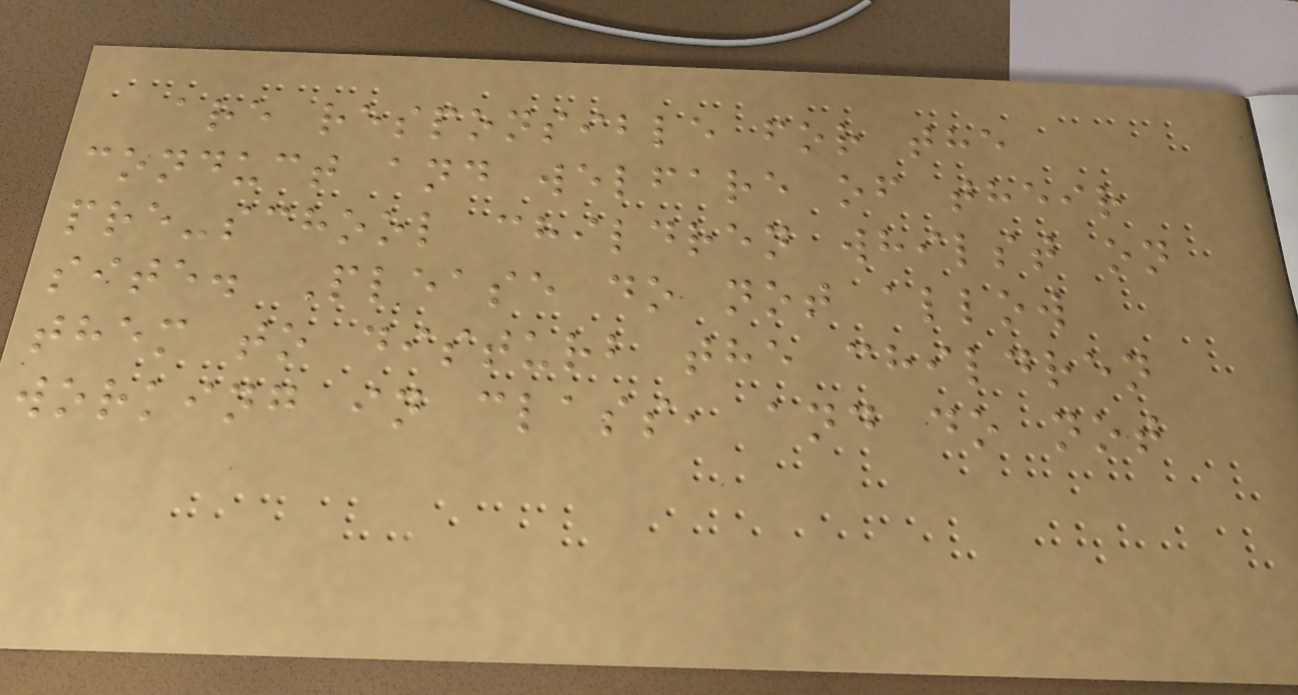are responsible for the
conduct and welfare of their
pre-school children whilst on
site. Please do not allow
them to disturb the children
working in class, and do not
